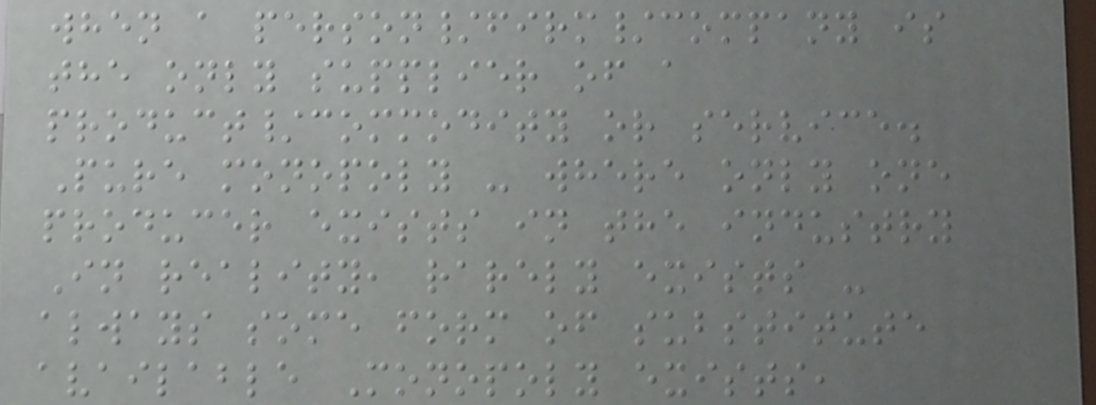when a person/firm/company is
the only supplier of a
product/commodity or service.
Pure monopoly - where only one
producer exists in the industry
In reality, rarely exists -
always some form of substitute
available Monopoly exists,
